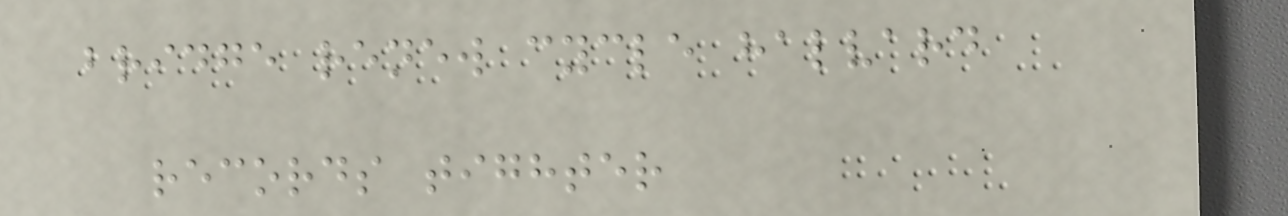bridge renew cycle halvard
records tighter
